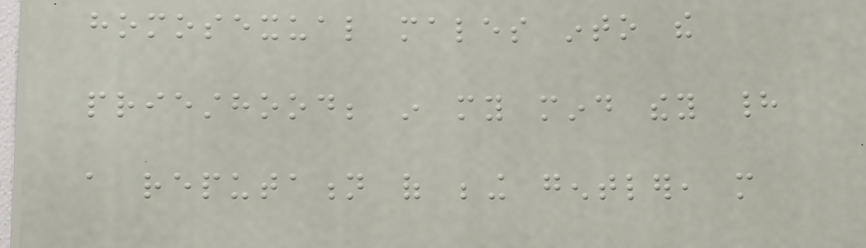homosexual males into the
priesthood; in my mind they had
a reputation of being gentler, more
